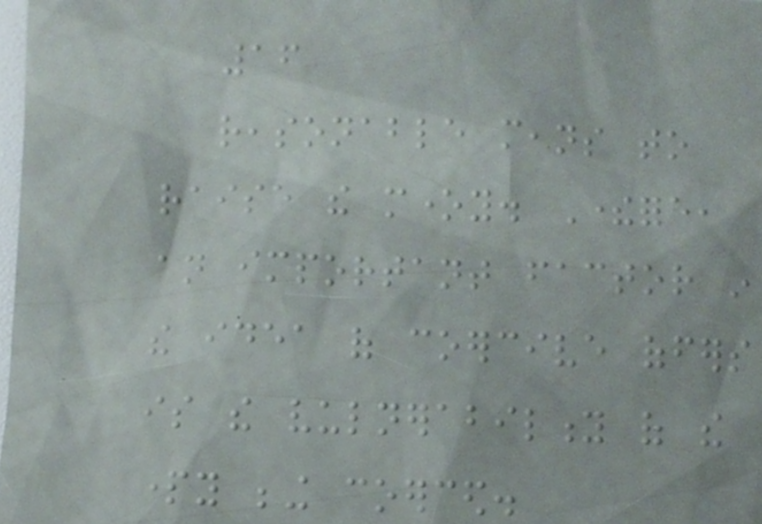16
reasonable means to
raise the money. Therefore,
an important factor in
the idea of coercive offers
is the vulnerability of the
party being coerced.
